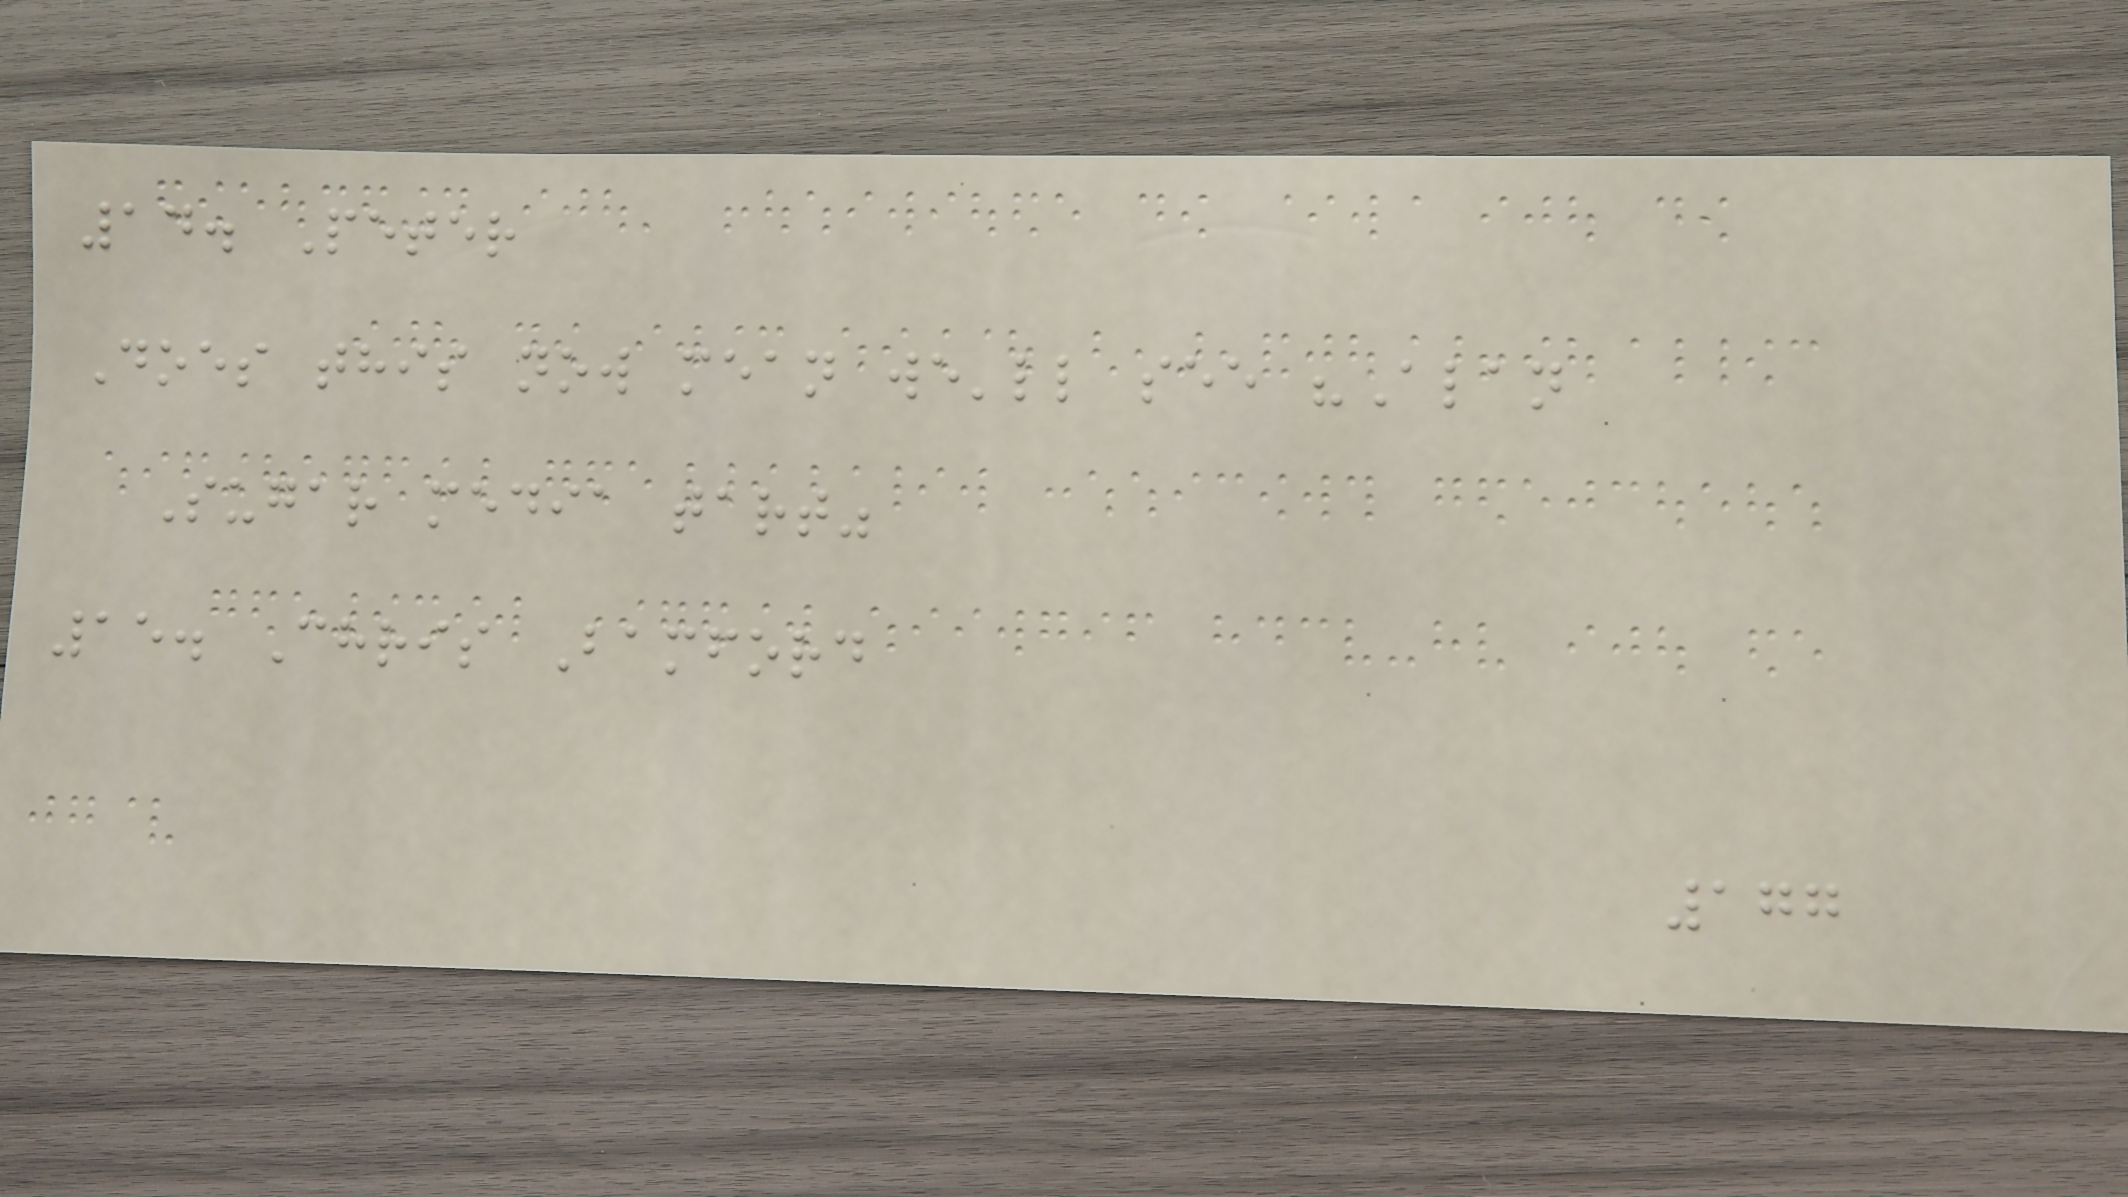14. Peter
Does this now mean we'll see "Alan
Sugar media tart"
15. Chris Bamford
177
